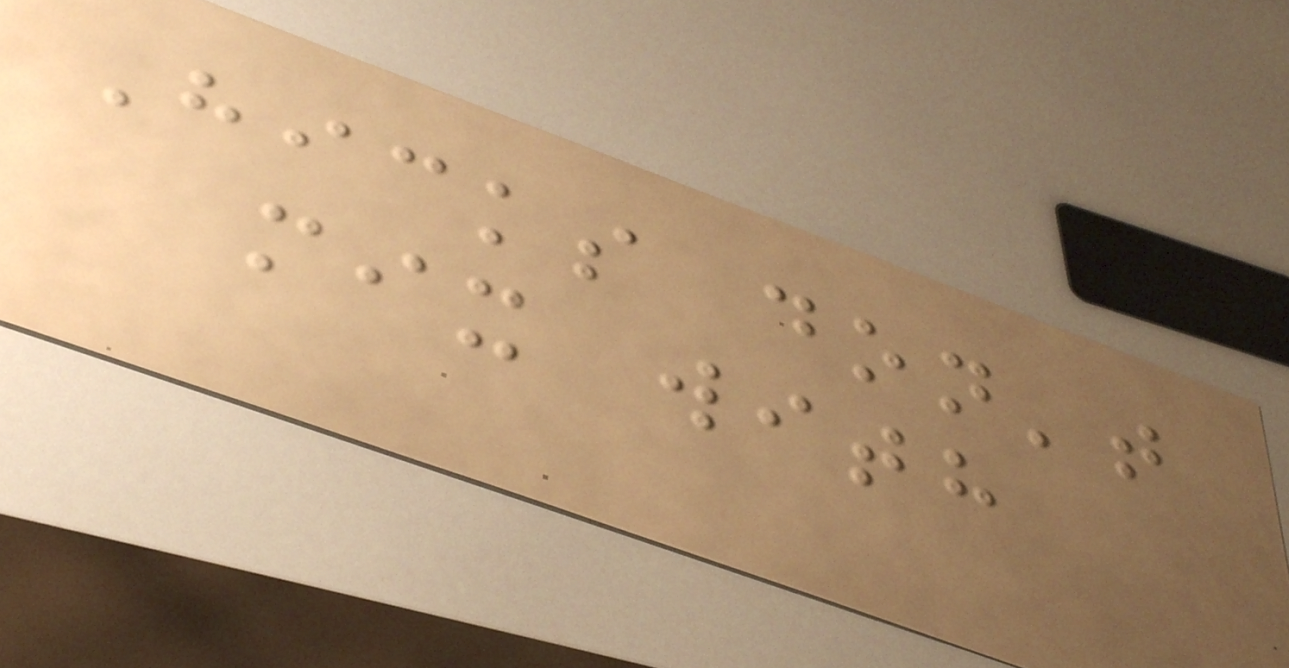Hicks don't
mix with
